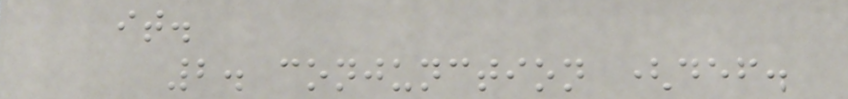it.
2. conjunction (def.
